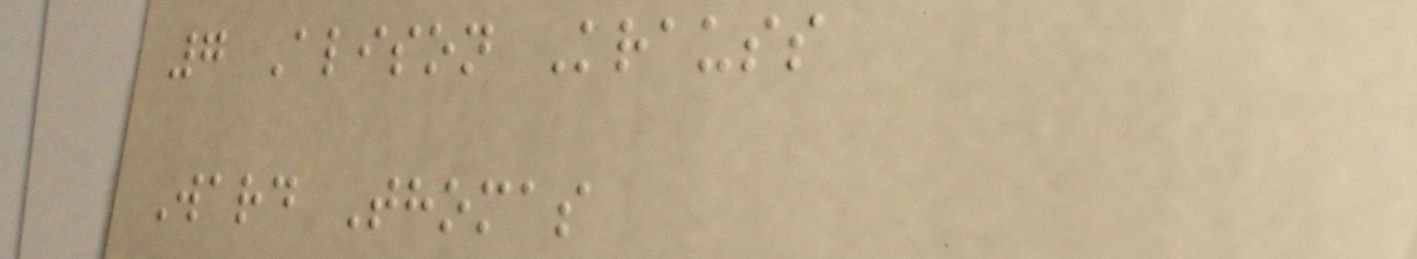7 Alison Krauss
Ward Thomas
